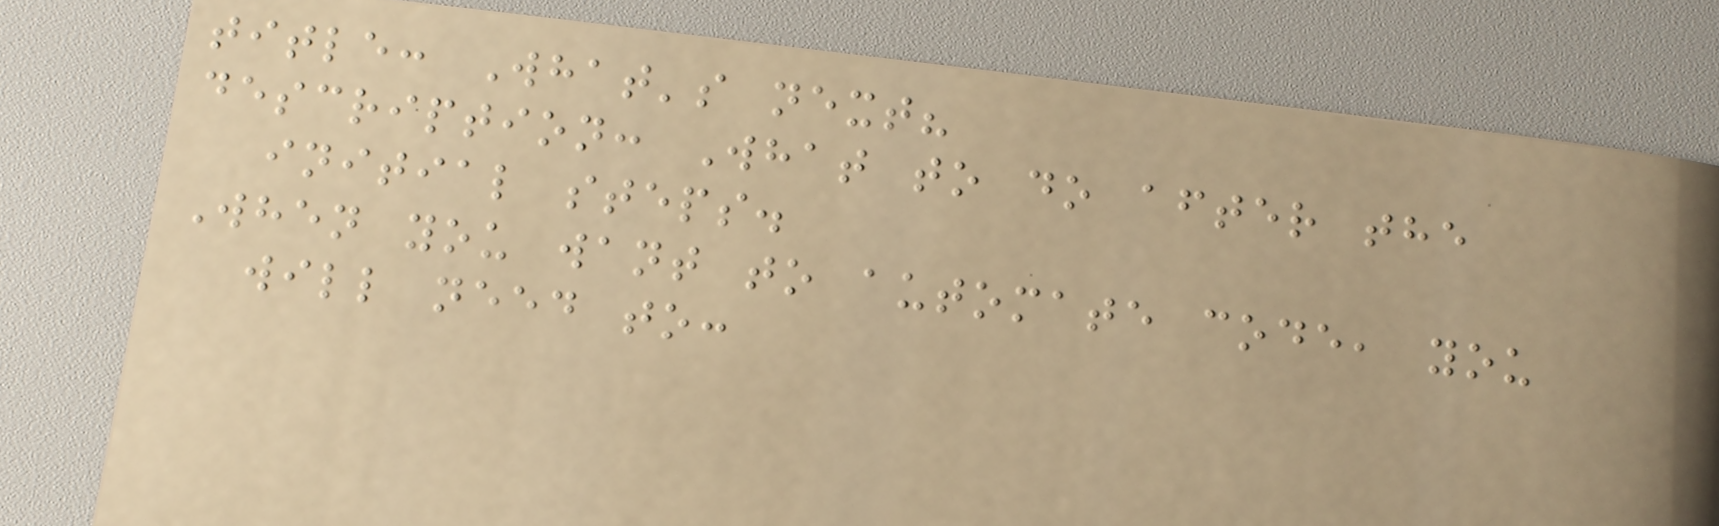title: What's next?
description: What to do after the
initial steps.
When you want to automate code, you
will need to:
